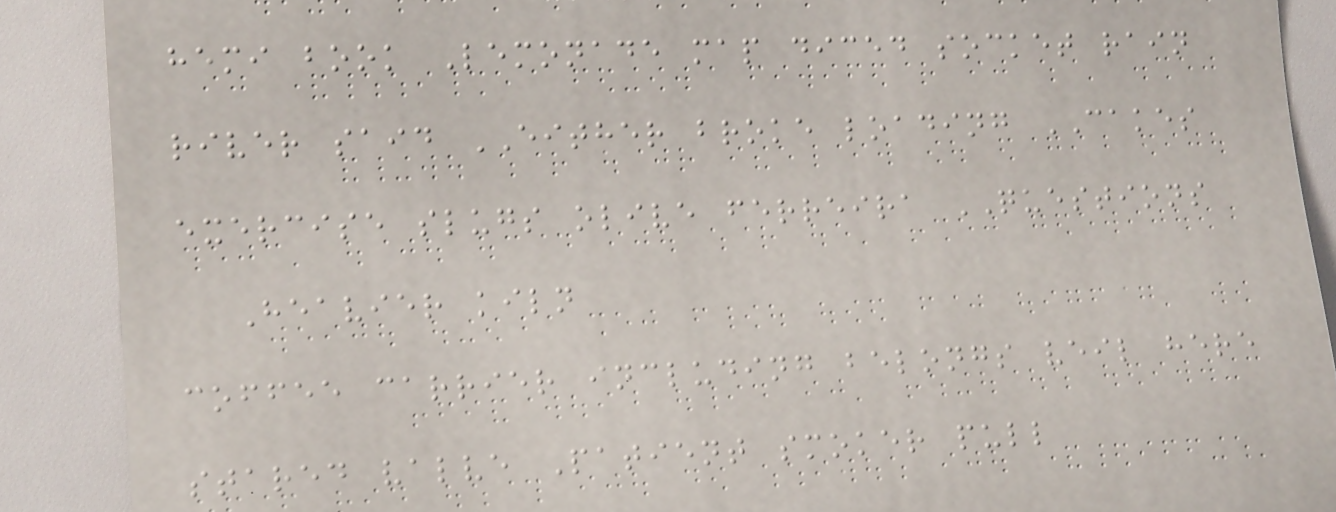hemi book Lemonade map diced socket rain
river said EITHER broke loading CAKES
exercise slugs olive ferreira QUESTIONS
Heavier kiln
coffee carrier including belongs veil here
stared valve Patient smoker pull
